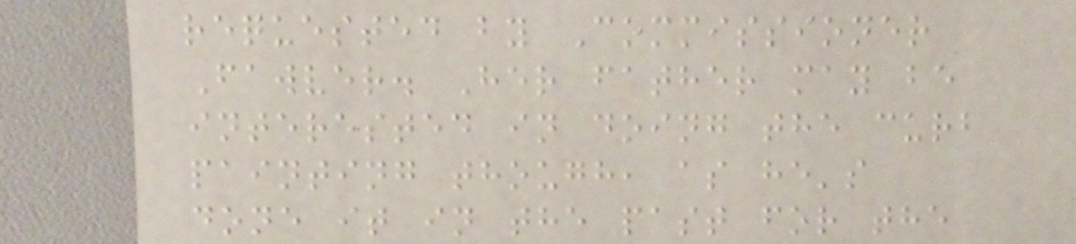requested by Commissioner
Fawver. Her father may be
interested in doing the curb
painting though, as he's
done it in the past for the
